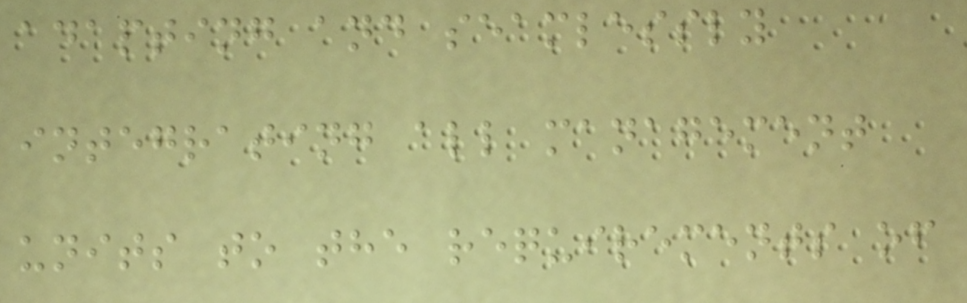adapting and seamlessly
integrating all management
units to the requirements of
